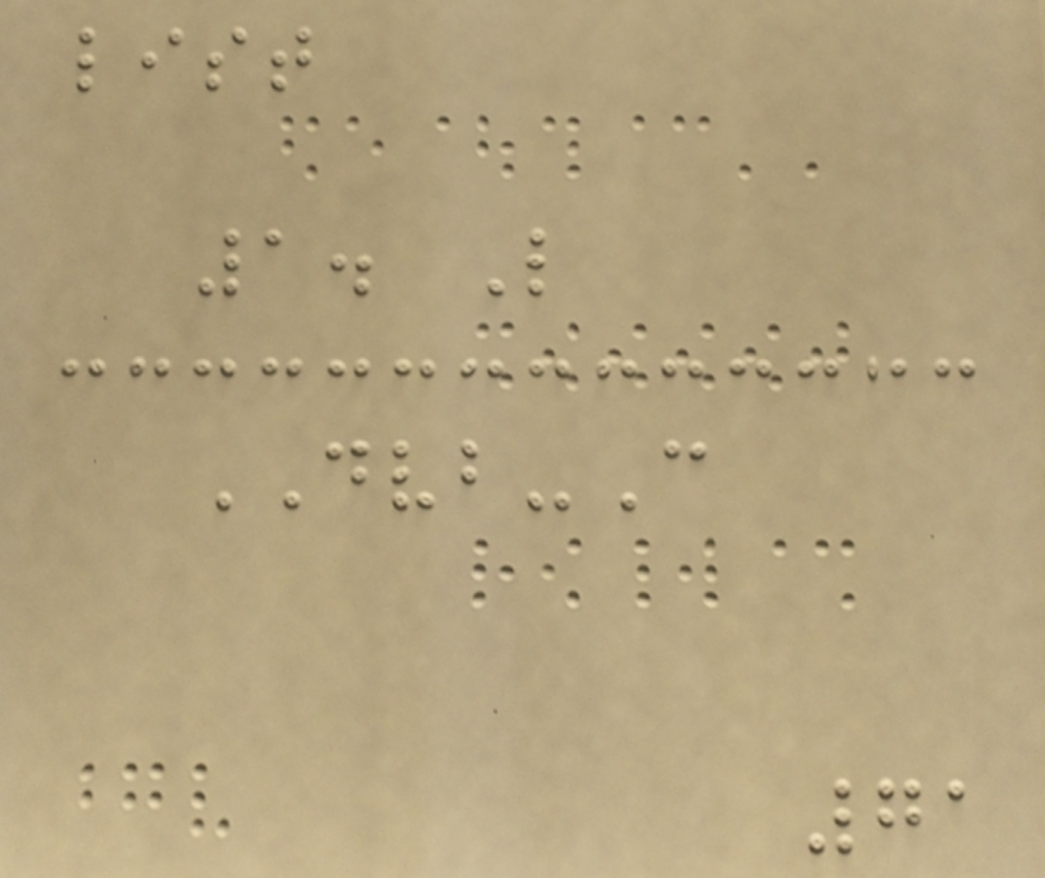list
1. L
DVB-C
71
